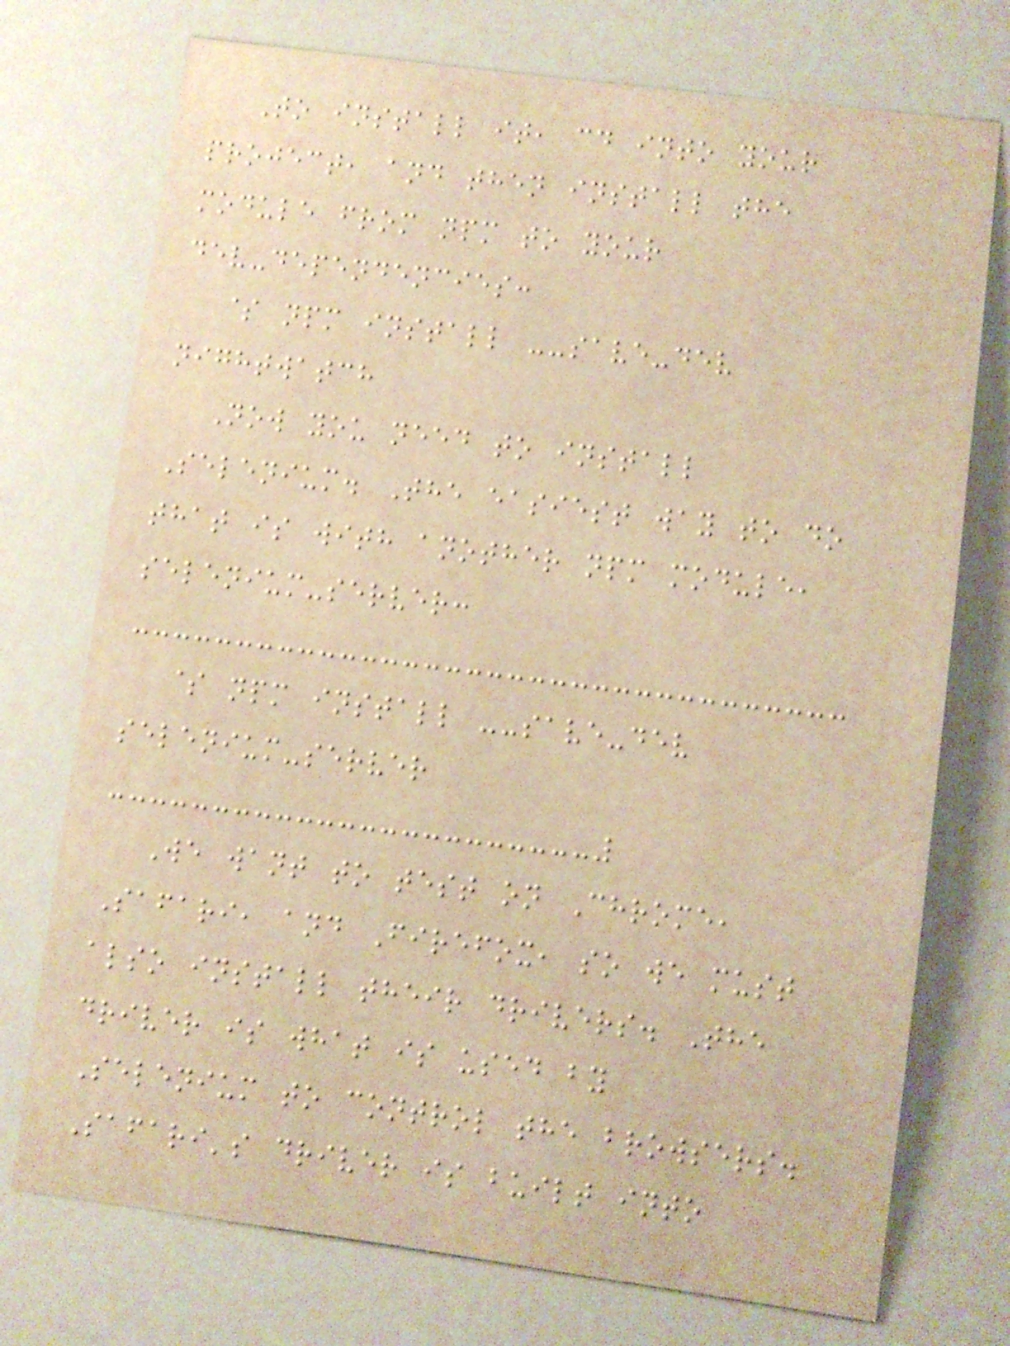To install it, cd into your
project, and then install the
module from npm to your
dev-dependencies:
$ npm install --save-dev
nightwatch
Now you need to install
Selenium. The easiest way to do
that is with another npm module,
selenium-server:
$ npm install --save-dev
selenium-server
We want to test on Chrome,
Safari, and Firefox, so we must
also install their drivers. The
driver is what is used by
Selenium to control the browsers.
Safari's driver is built into
